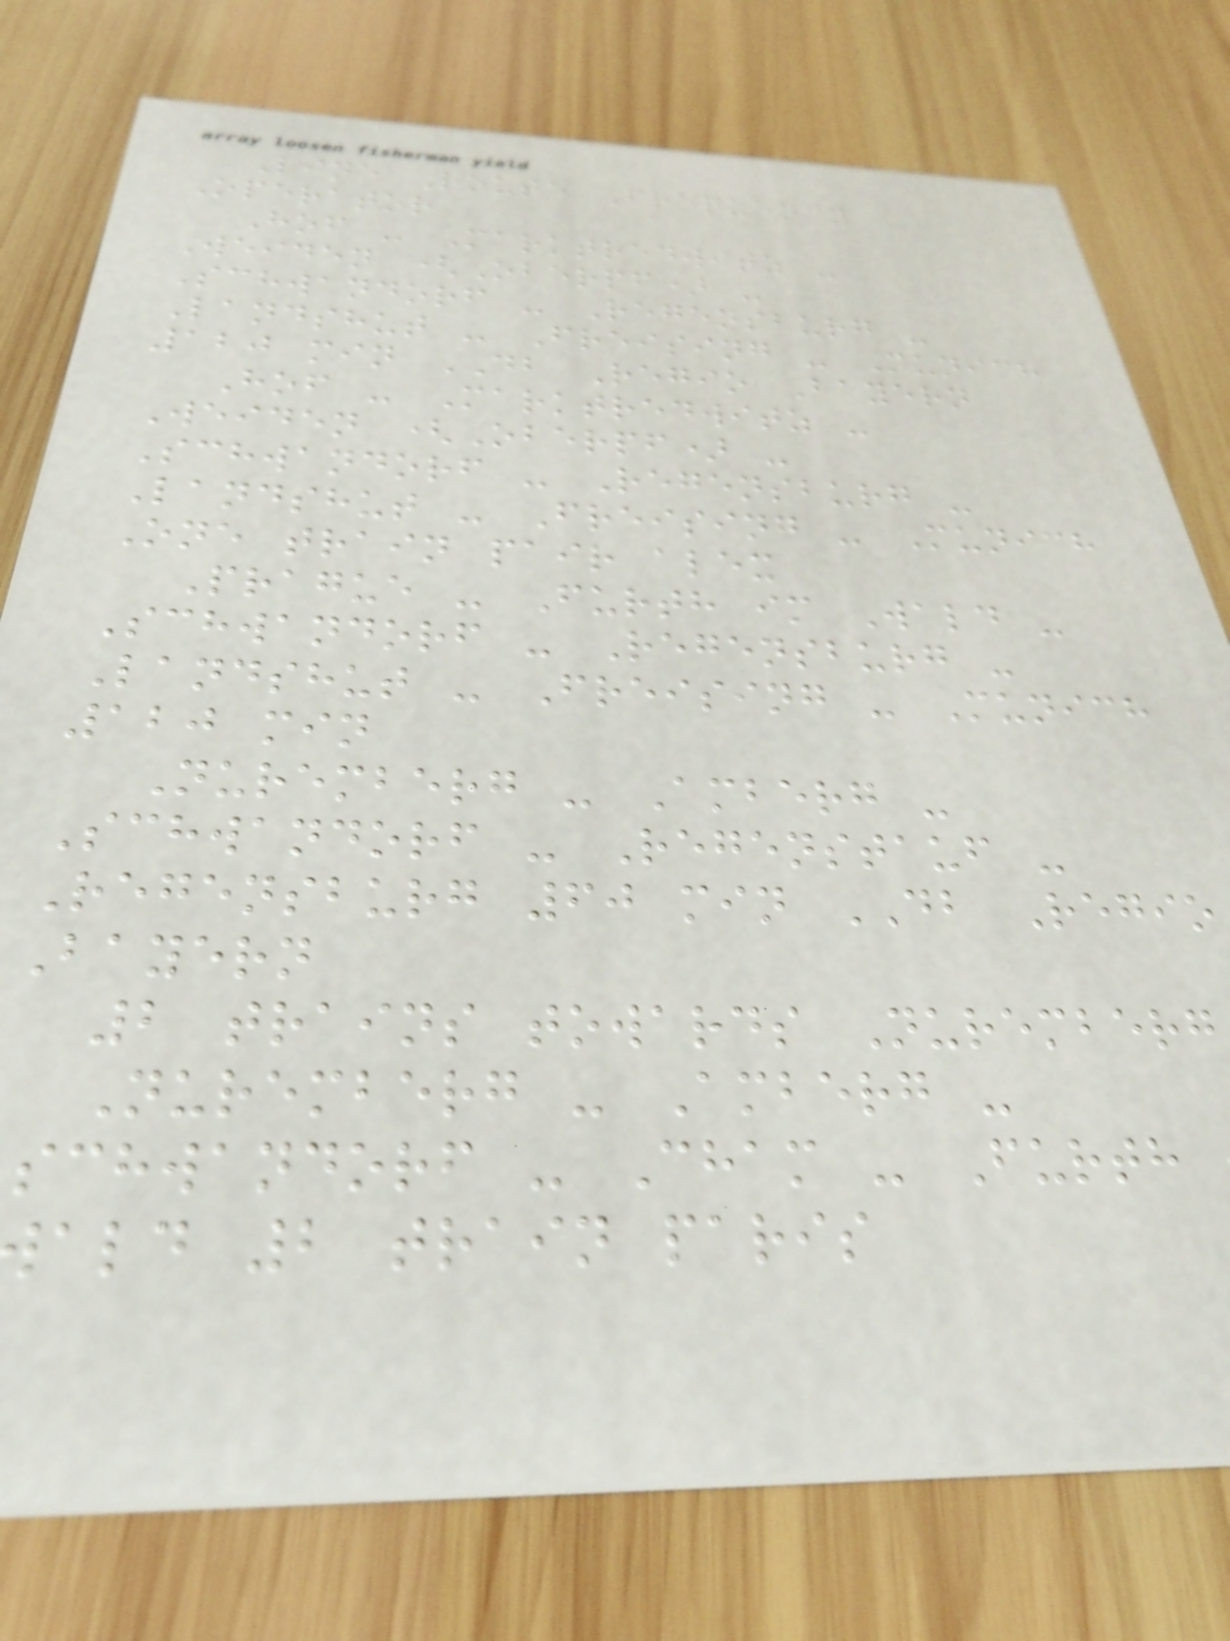Line Route Frequency
Operator
Hof - Marktredwitz -
Weiden (Oberpf) -
Schwandorf - Regensburg -
Landshut - Freising - Munich
120 min DB Regio Bayern
Hof - Marktredwitz -
Weiden (Oberpf) -
Schwandorf - Regensburg -
Landshut - Freising - Munich
One train pair alex
Prague - Furth im Wald -
Schwandorf - Regensburg -
Landshut - Freising - Munich
120 min
Nuremberg - Amberg -
Schwandorf - Regenstauf -
Regensburg 60 min DB Regio
Bayern
2 trains towards Nuremberg
Nuremberg - Amberg -
schwandorf - Cham - Furth
ald 2 train paris
